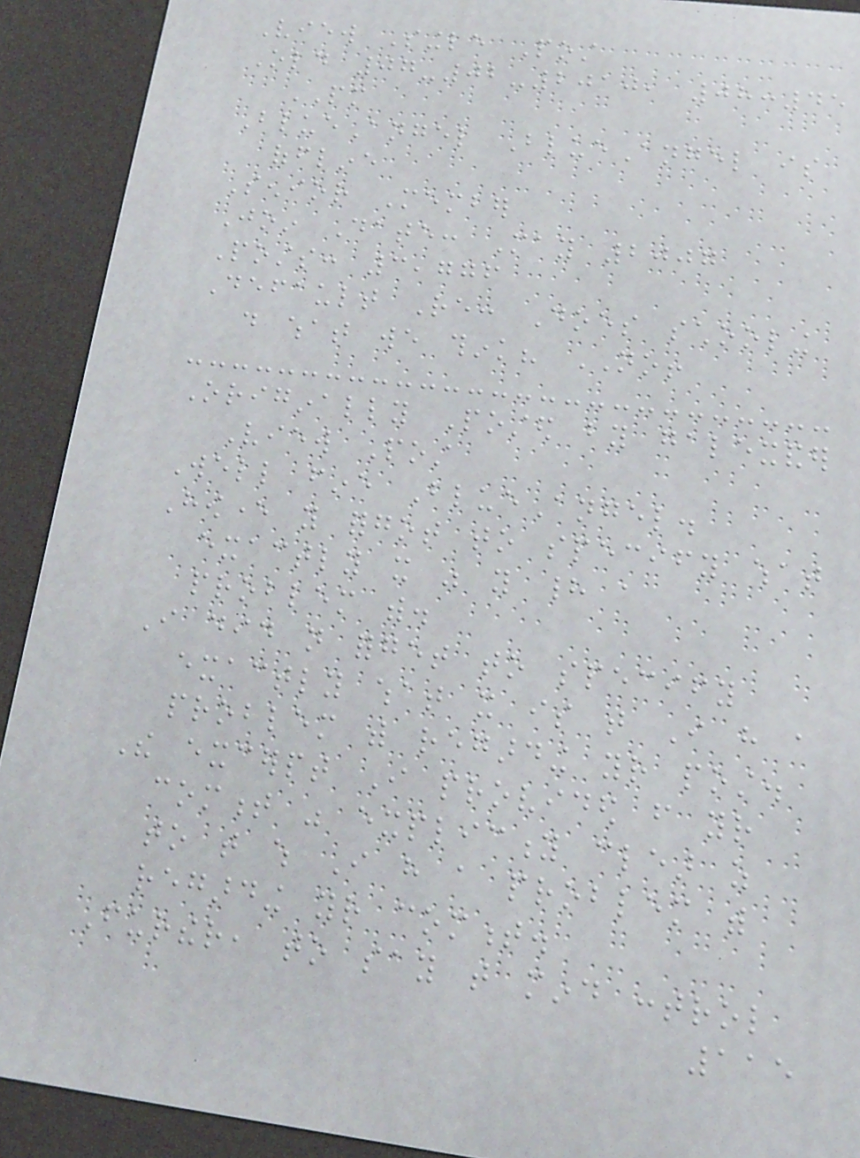View Single Post
Old 07-02-2010, 08:45
PM
BlueAngel BlueAngel is
offline
Senior Member
Join Date: May 2007
Posts: 3,776
Default Re: Does schooling
do what we think? NO!
Originally Posted by galexander
View Post
Well fine BlueAngel.
However you forgot to specify what
exactly it was you had a
problem with.
I did not forget to specify
exactly what it is that I have a
problem with regarding your post.
The excerpt I provided from your
comment was explicity clear as
to that which I have a problem with
regarding your comment.
Further, to say that mind control
115
